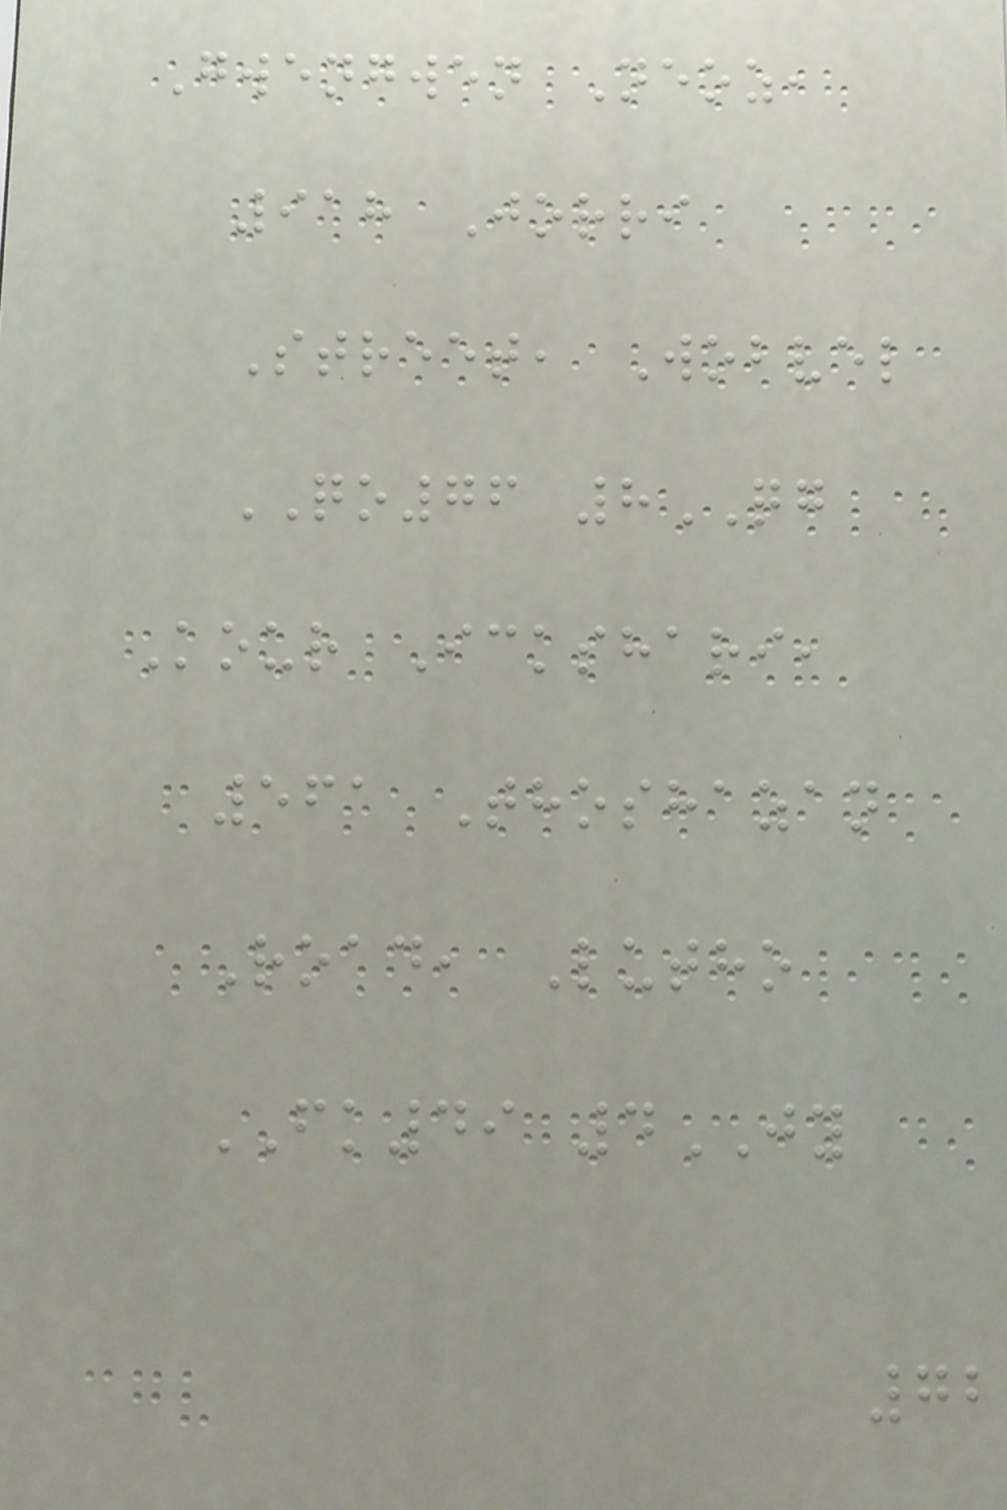Gwengwen Neoz,
918 Jorri
Street, Wobvel
QO76 8QG
Kour Ickshari,
561 Thoshazan
Road, Lutho
FK49 4JY
72
